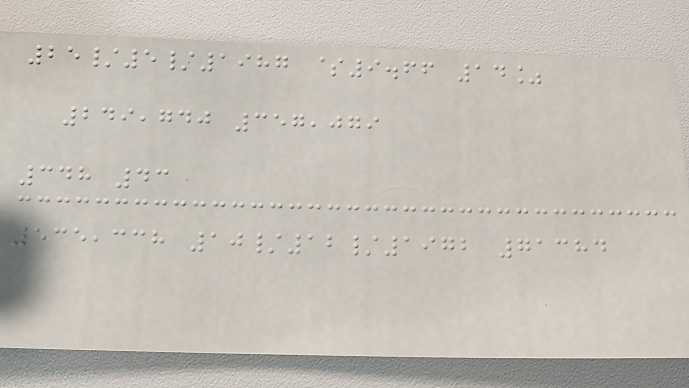25/5/1987 $9.66 14%
249,740 357,079
348 43
535,338 10/12/1972 71384
